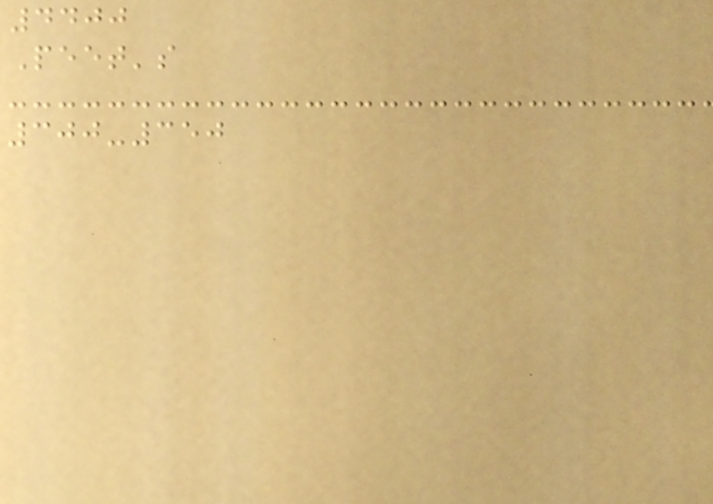4400
Peet's
300-350
